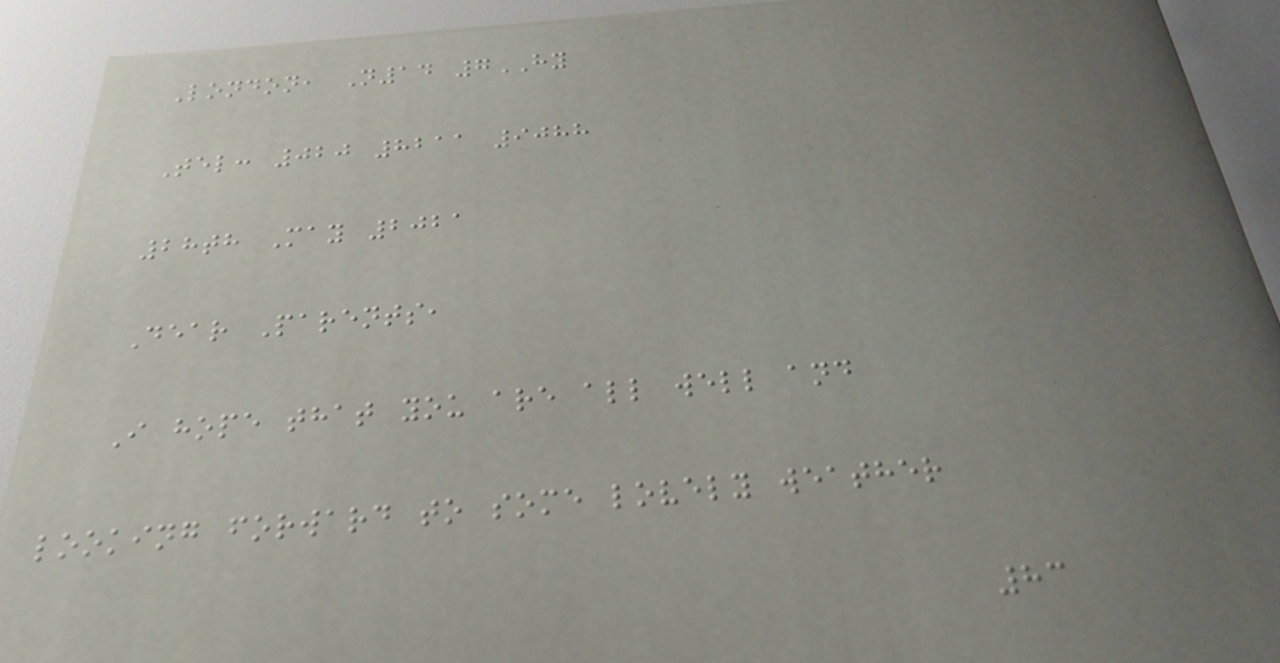London, N14 7HY
Tel: 020 8211 9088
28th May 2021
Dear Parents,
I hope that you are all well and
looking forward to some lovely weather
83
